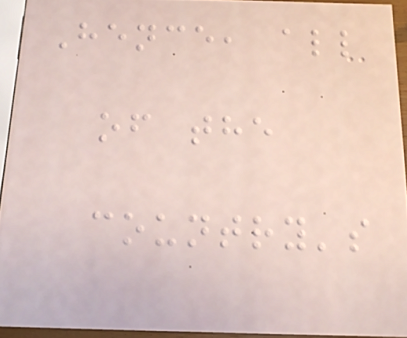Hence, all
of the
country's
